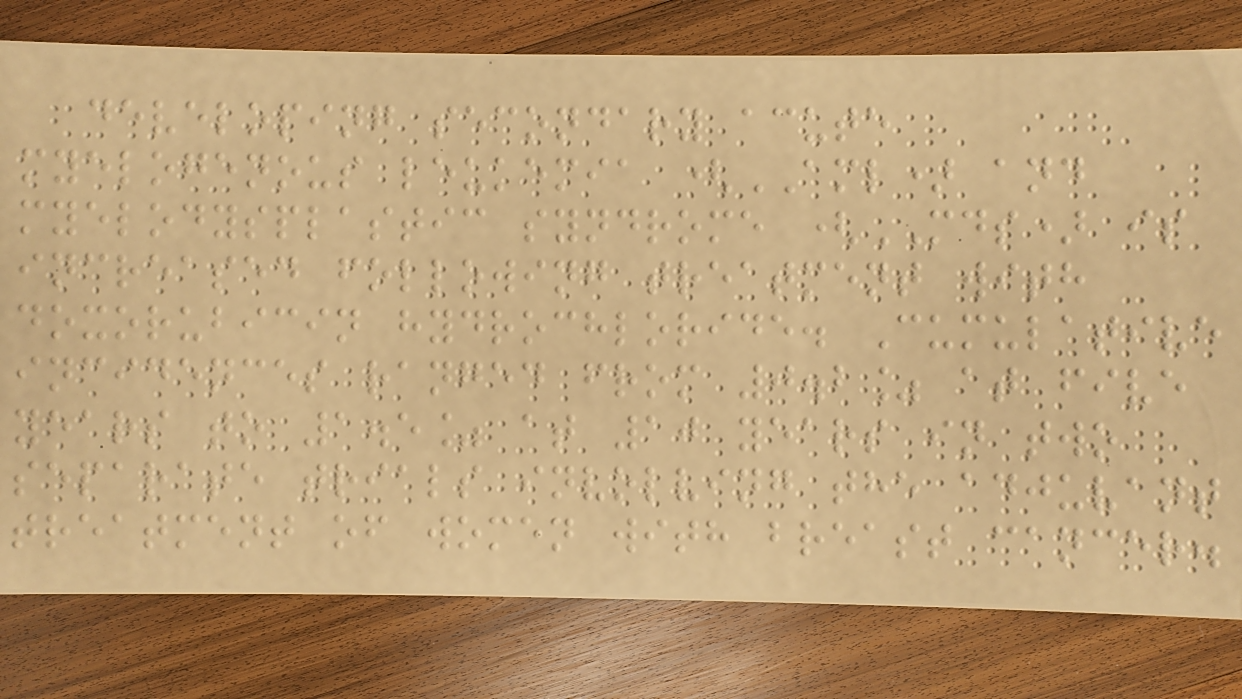developing secondary acute
myelogenous leukemia (AML) and
myelodysplastic syndrome (MDS) is
increased following treatment with
doxorubicin hydrochloride. Cumulative
incidences ranged from 0.2% at five
years to 1.5% at 10 years in two
separate trials involving the adjuvant
treatment of women with breast cancer.
